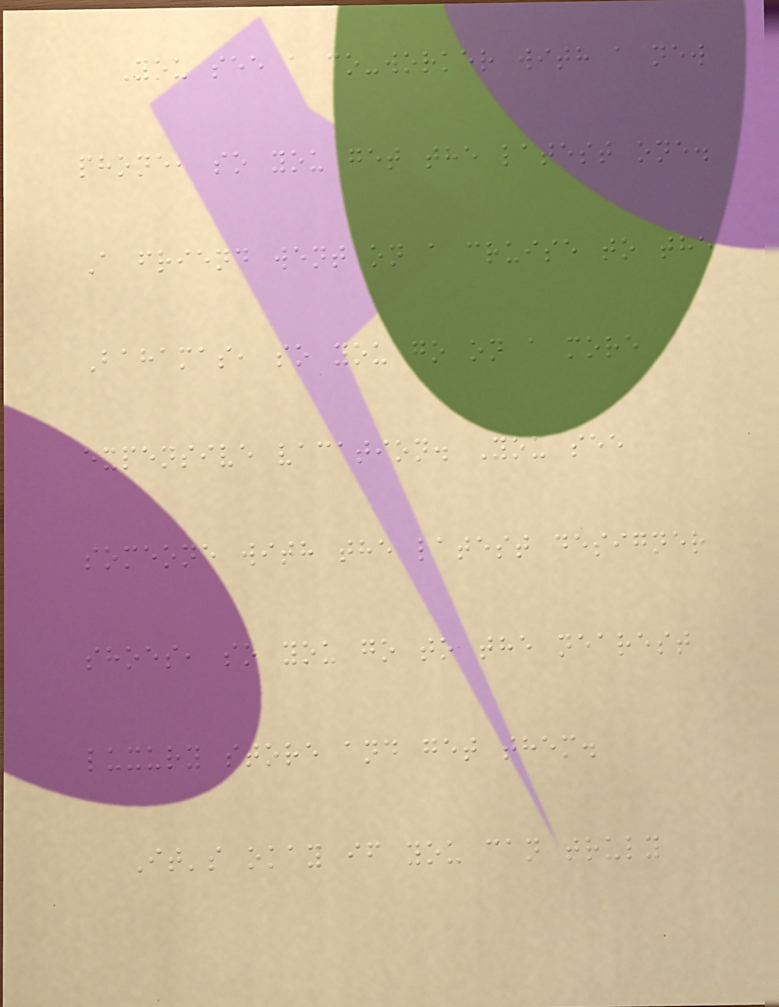You see a co-worker with a new
phone, so you get the latest one.
A friend went on a cruise to the
Bahamas, so you go on a more
expensive vacation. You see
someone with the latest designer
shoes, so you go to the nearest
luxury store and get them.
It's okay if you can truly
